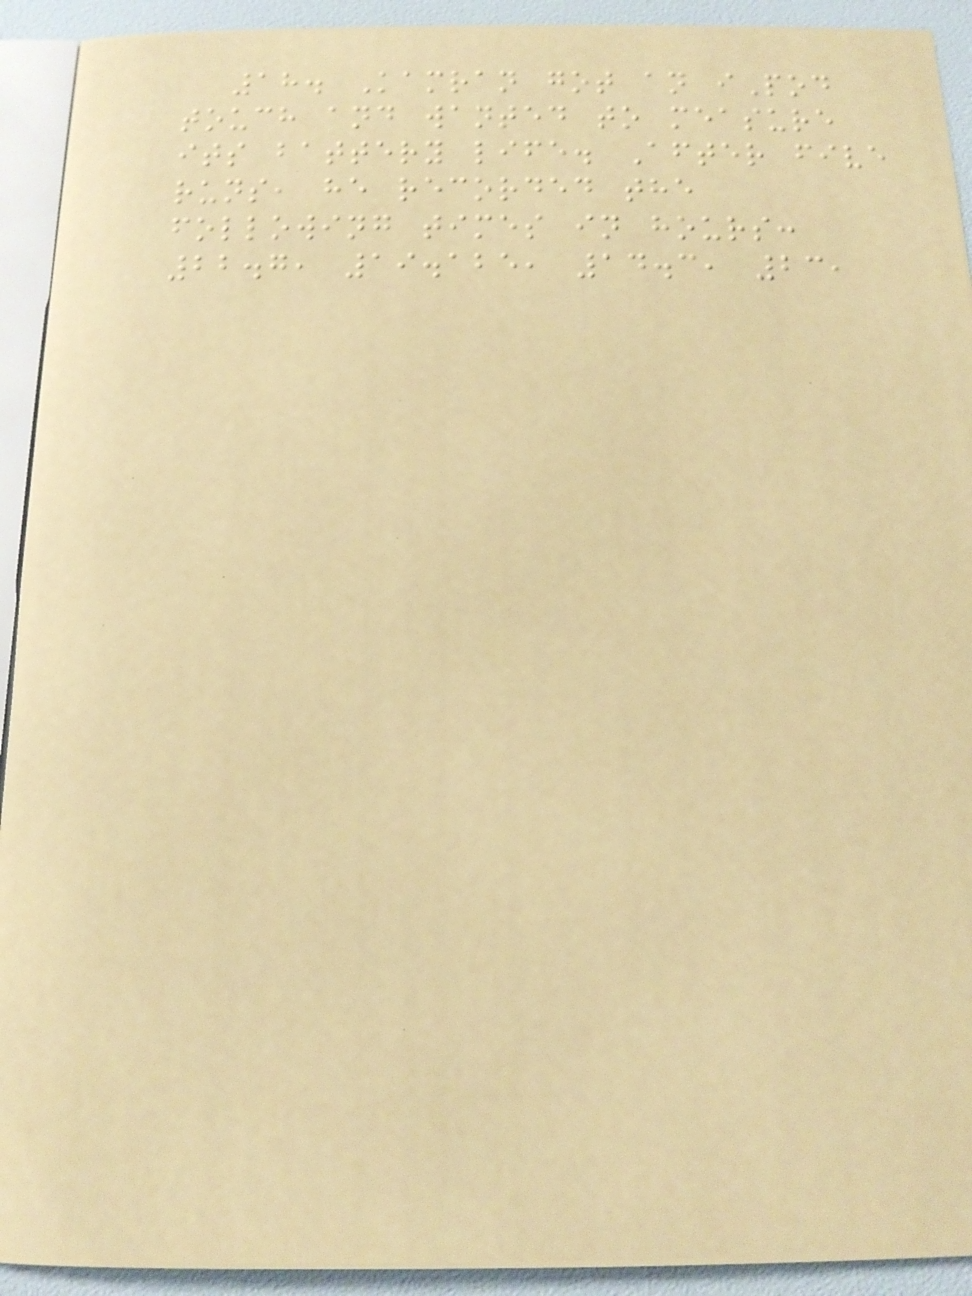18. Kamran got an iPod
touch and wanted to measure
its battery life. After five
runs, he recorded the
following times in hours:
22.7, 19.125, 14.3, 23,
